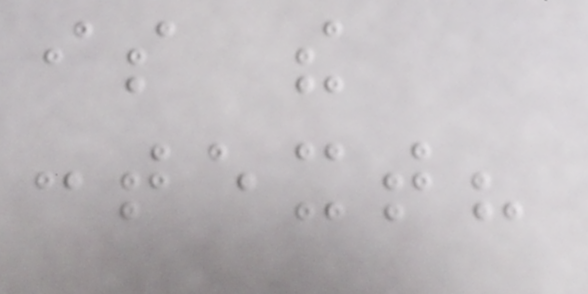is the
context?
